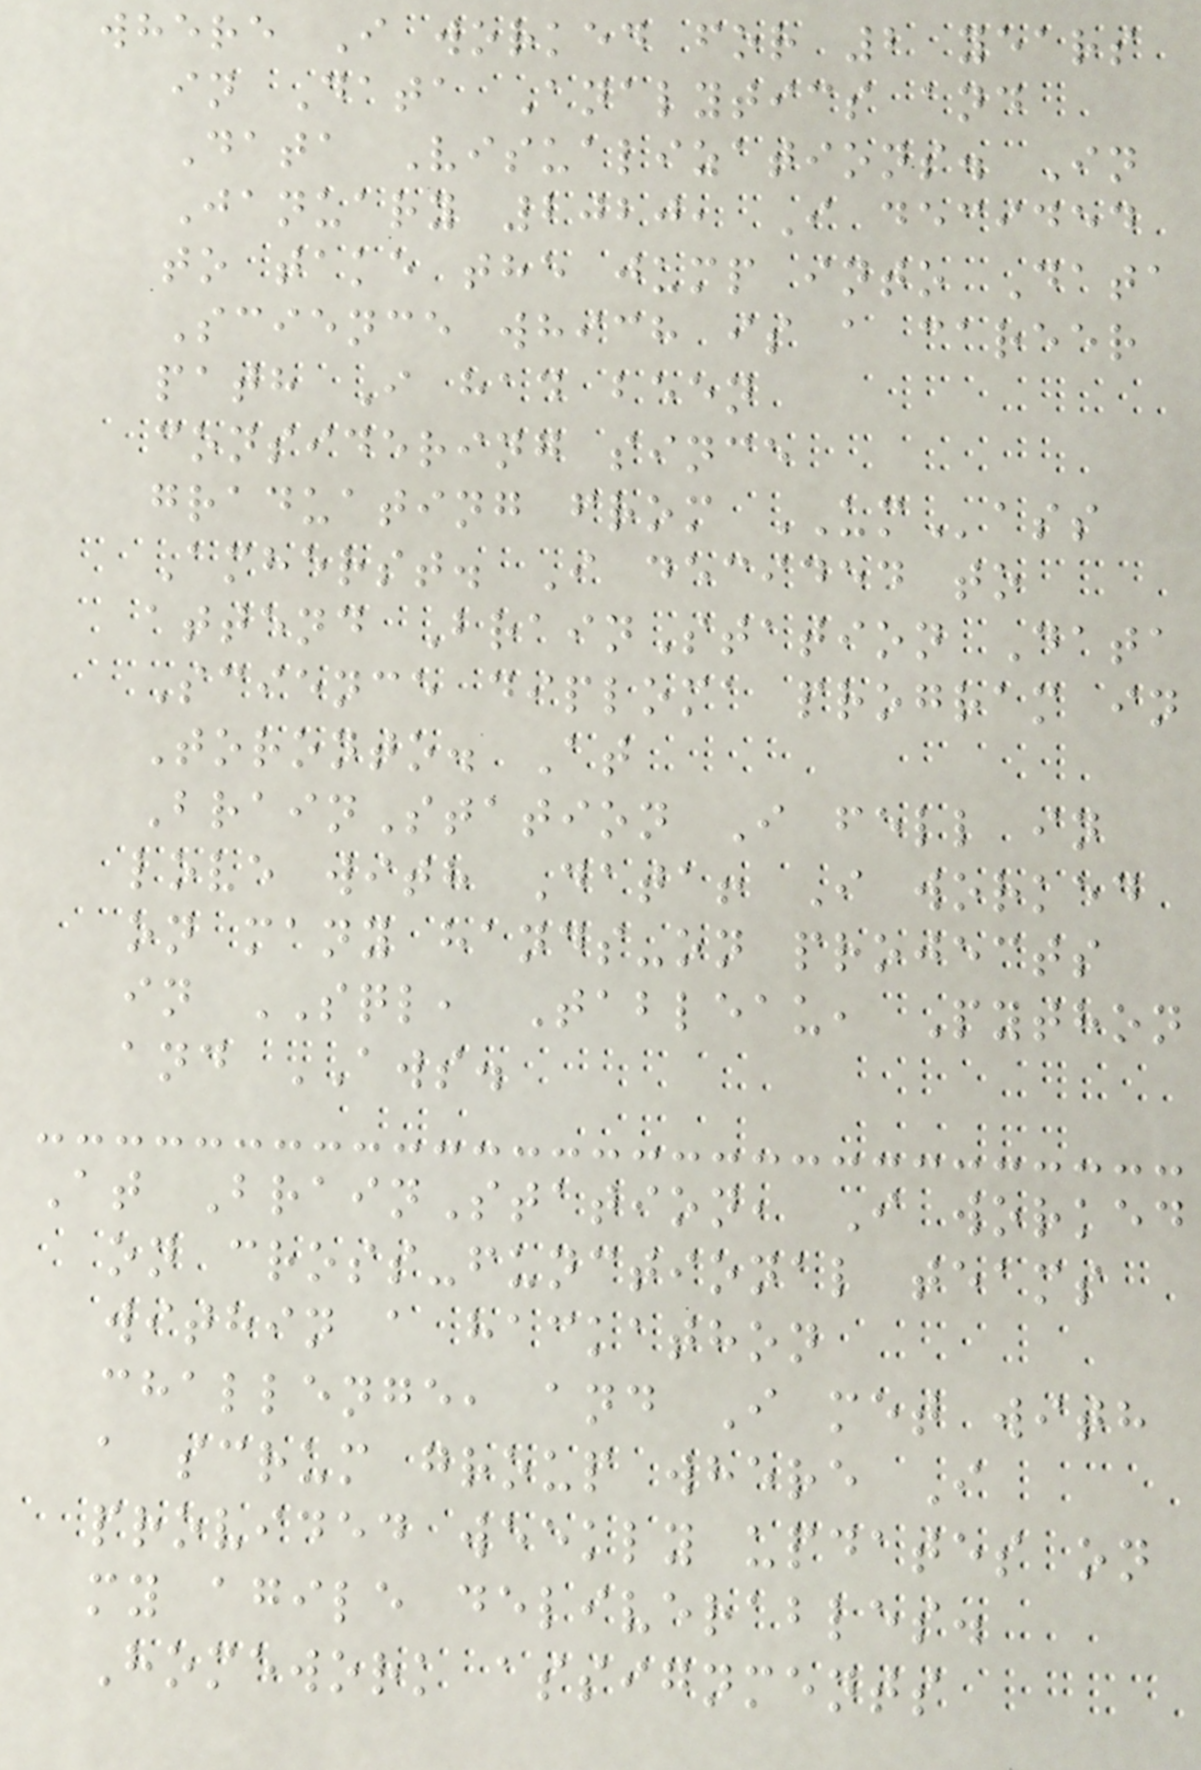where I worked for 2 years
in Data Analytics and
Data Visualizations. In
January 2020, I decided
to take the jump into Data
Science which is a career
path I had been
considering since
graduating from UMass
Amherst. I decided to
attend BrainStation Data
Science diploma program in
Toronto. At
BrainStation I fell in
love with Data! I worked
on many hands-on projects
in SQL, Tableau, Python
and AWS.
At BrainStation, I worked
on cross-functional teams
within a hackathon
challenge, and I met with
a scrum group where I
provided weekly updates on
my agile deliverables.
Homework assignments
